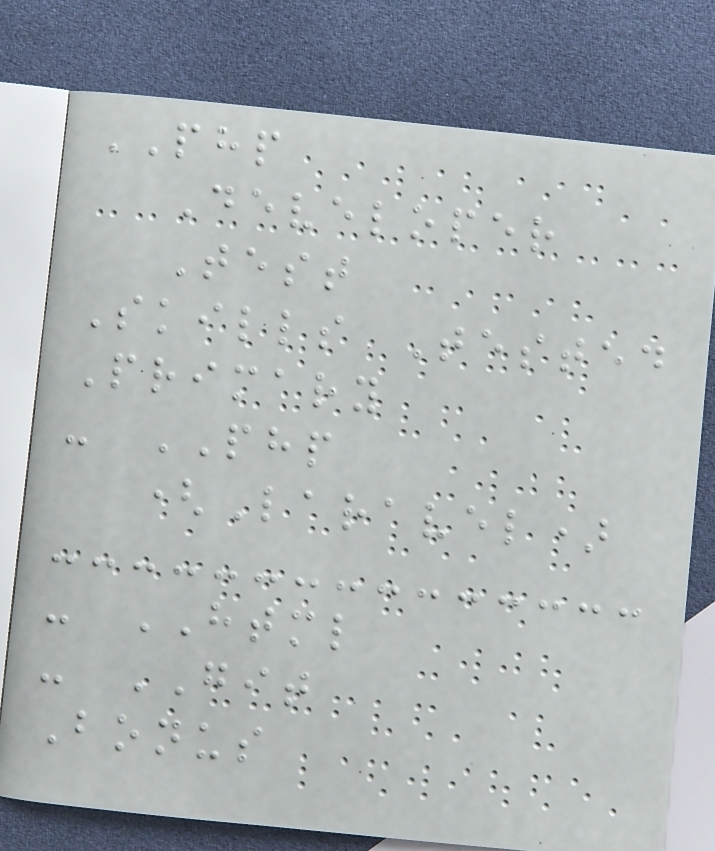PHP
Developer
Test
Skills Tested
Primary
- PHP
(Laravel)
- HTML
- GIT
Bonus
